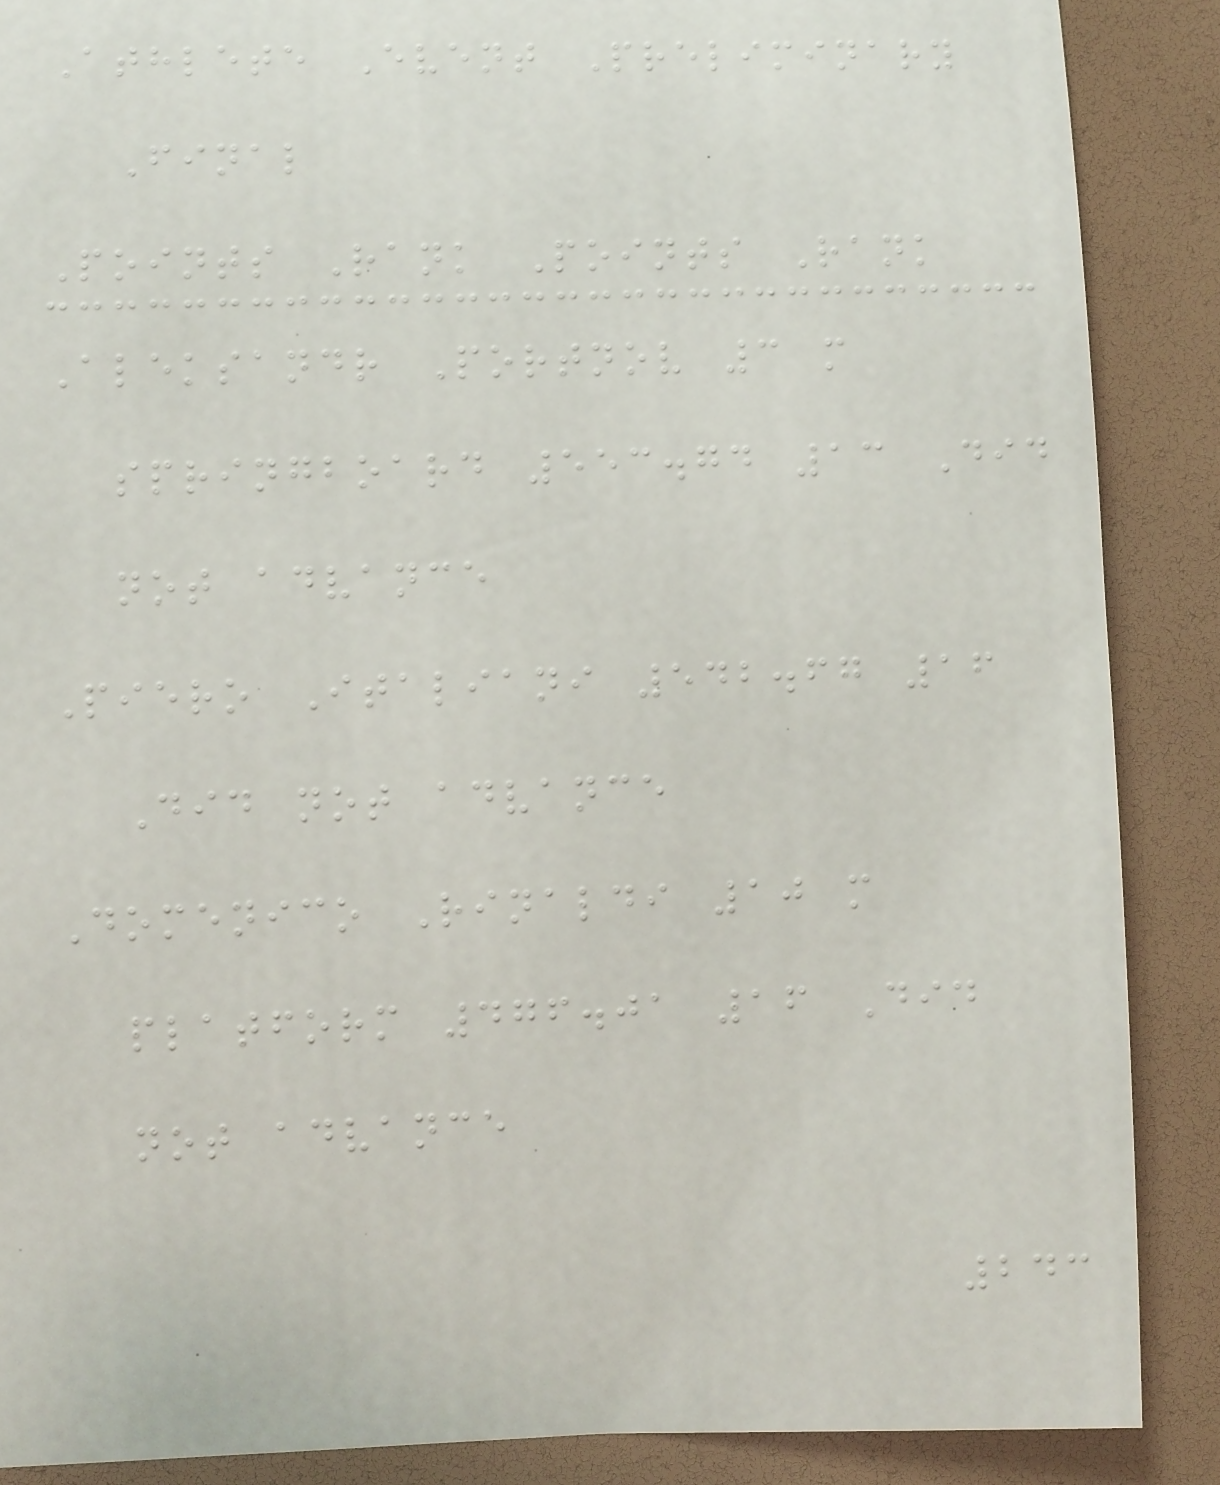Athlete Event Preliminary
Final
Points Rank Points Rank
Aleksandr Portnov 3 m
springboard 553.74 13 Did
not advance
Piero Italiani 542.67 16
Did not advance
Domenico Rinaldi 10 m
platform 476.01 16 Did
not advance
243
